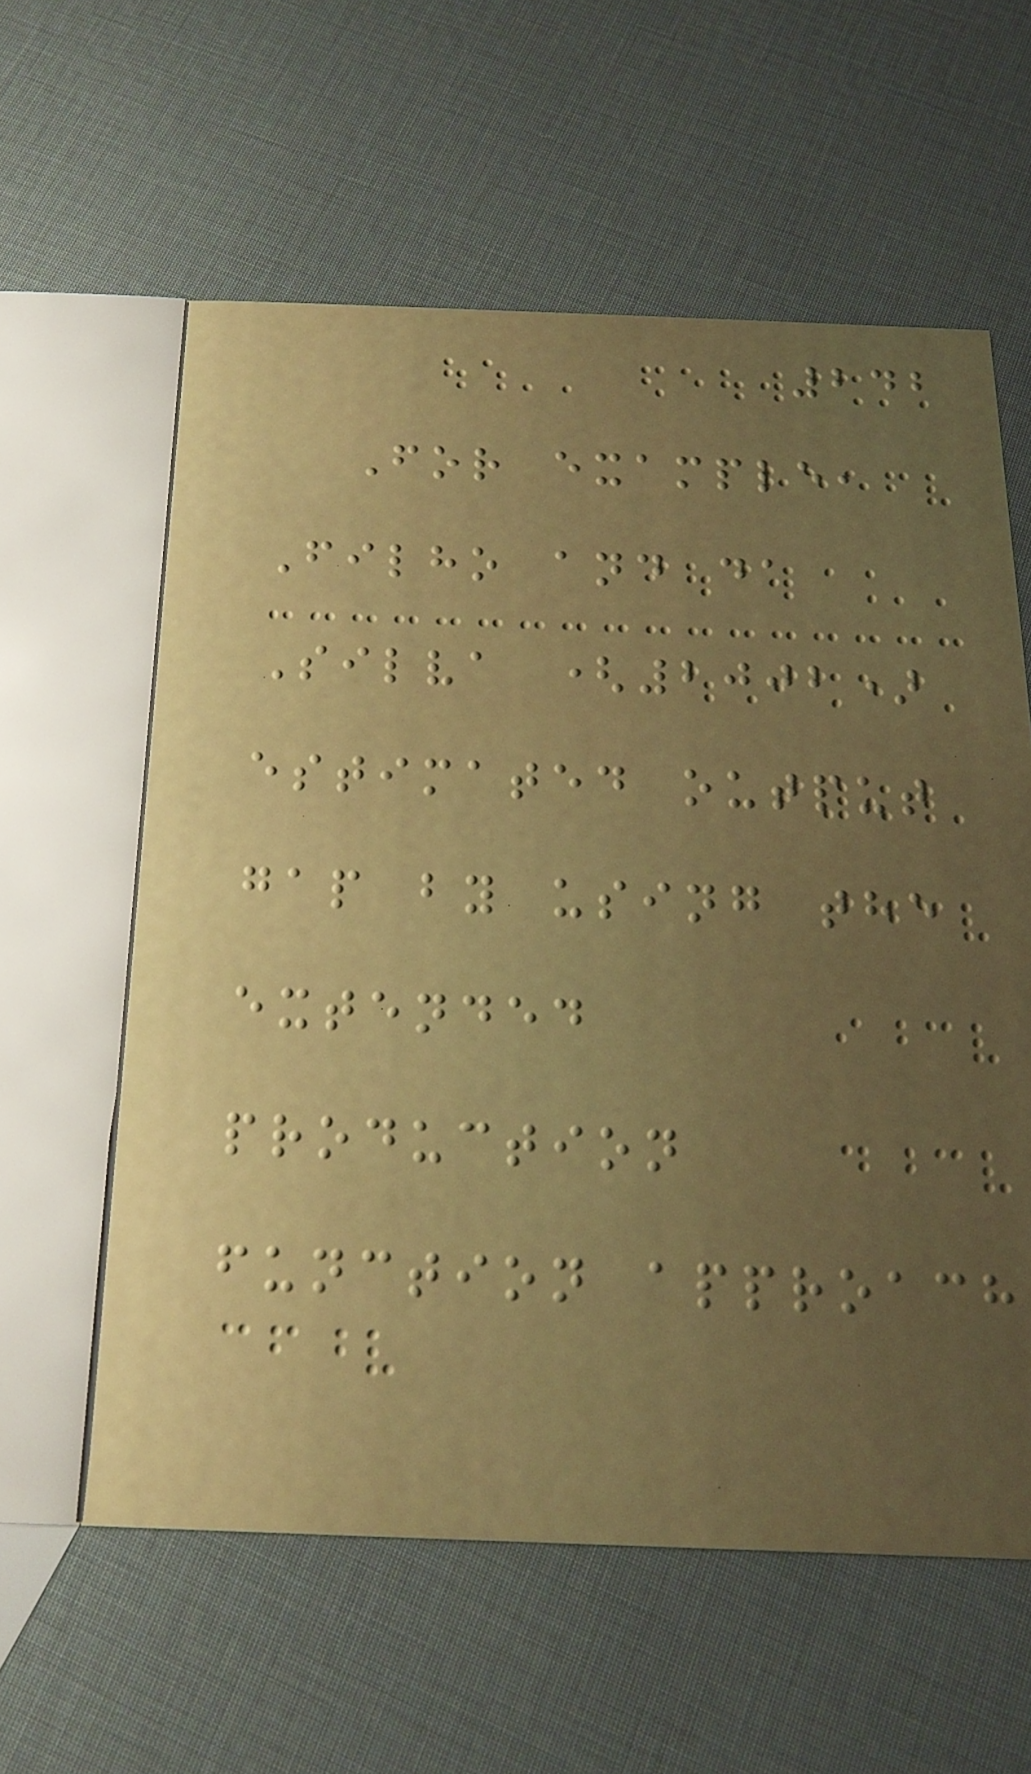242
For example,
Filho and da
Silva (2002)
estimated output
gap by using the
extended
production
function approach
